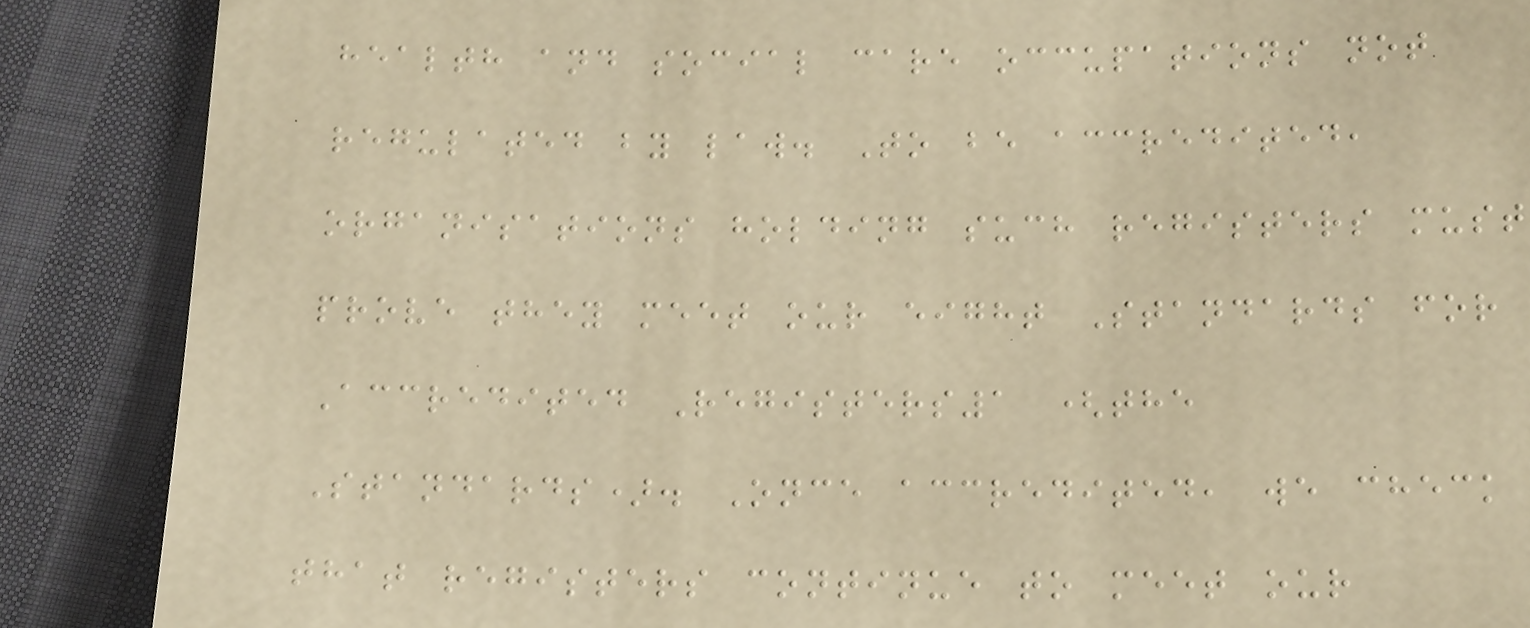health and social care occupations not
regulated by law. To be accredited,
organisations holding such registers must
prove they meet our eight Standards for
Accredited Registers1 (the
Standards). Once accredited, we check
that registers continue to meet our
